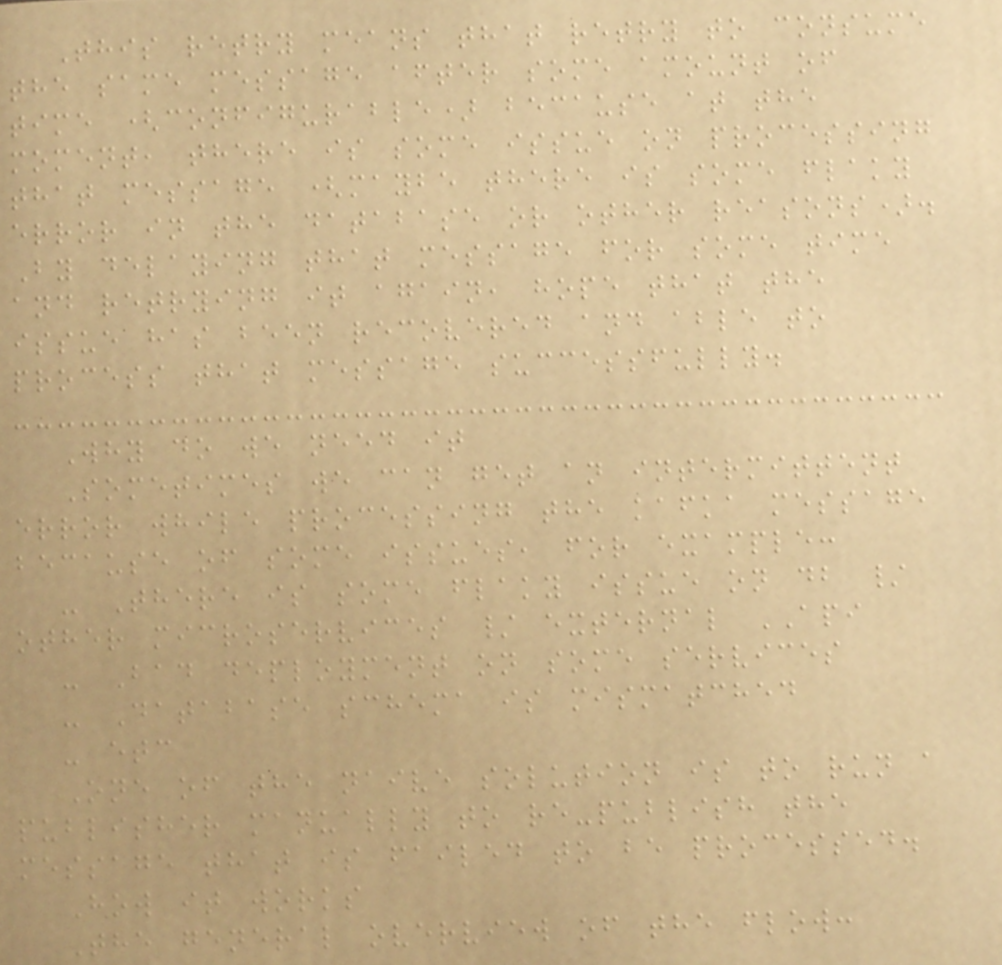This retry means that retry to consume
the same message after some amount of
time (configurable) because at the
moment, there is some issue on processing
that message (maybe there is some flaky
error in the database or other reasons).
By delaying that message for some time
and retrying it again, hope that the
issue has been recovered and able to
process that message successfully.
Why do we need it
Sometimes we can get an intermittent
error while processing the kafka message
because of some issues, for example:
- There is some flaky issue on db /
other microservices / external API
- Bad deployment on some services
- Database schema is mismatched
- etc
One of the naive solution is to run a
publisher manually to re-publish the
message that is failed to be processed.
How it works
The general overview of the flow:
